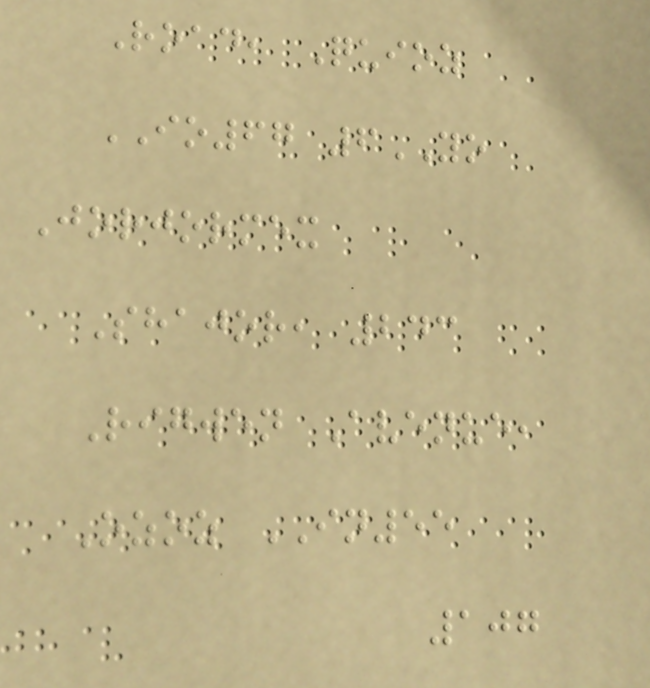Road, Quioz
IO67 6YO
Jorjormex
Shajor, 243
Rigwen Avenue,
Ozoz IN55
107
